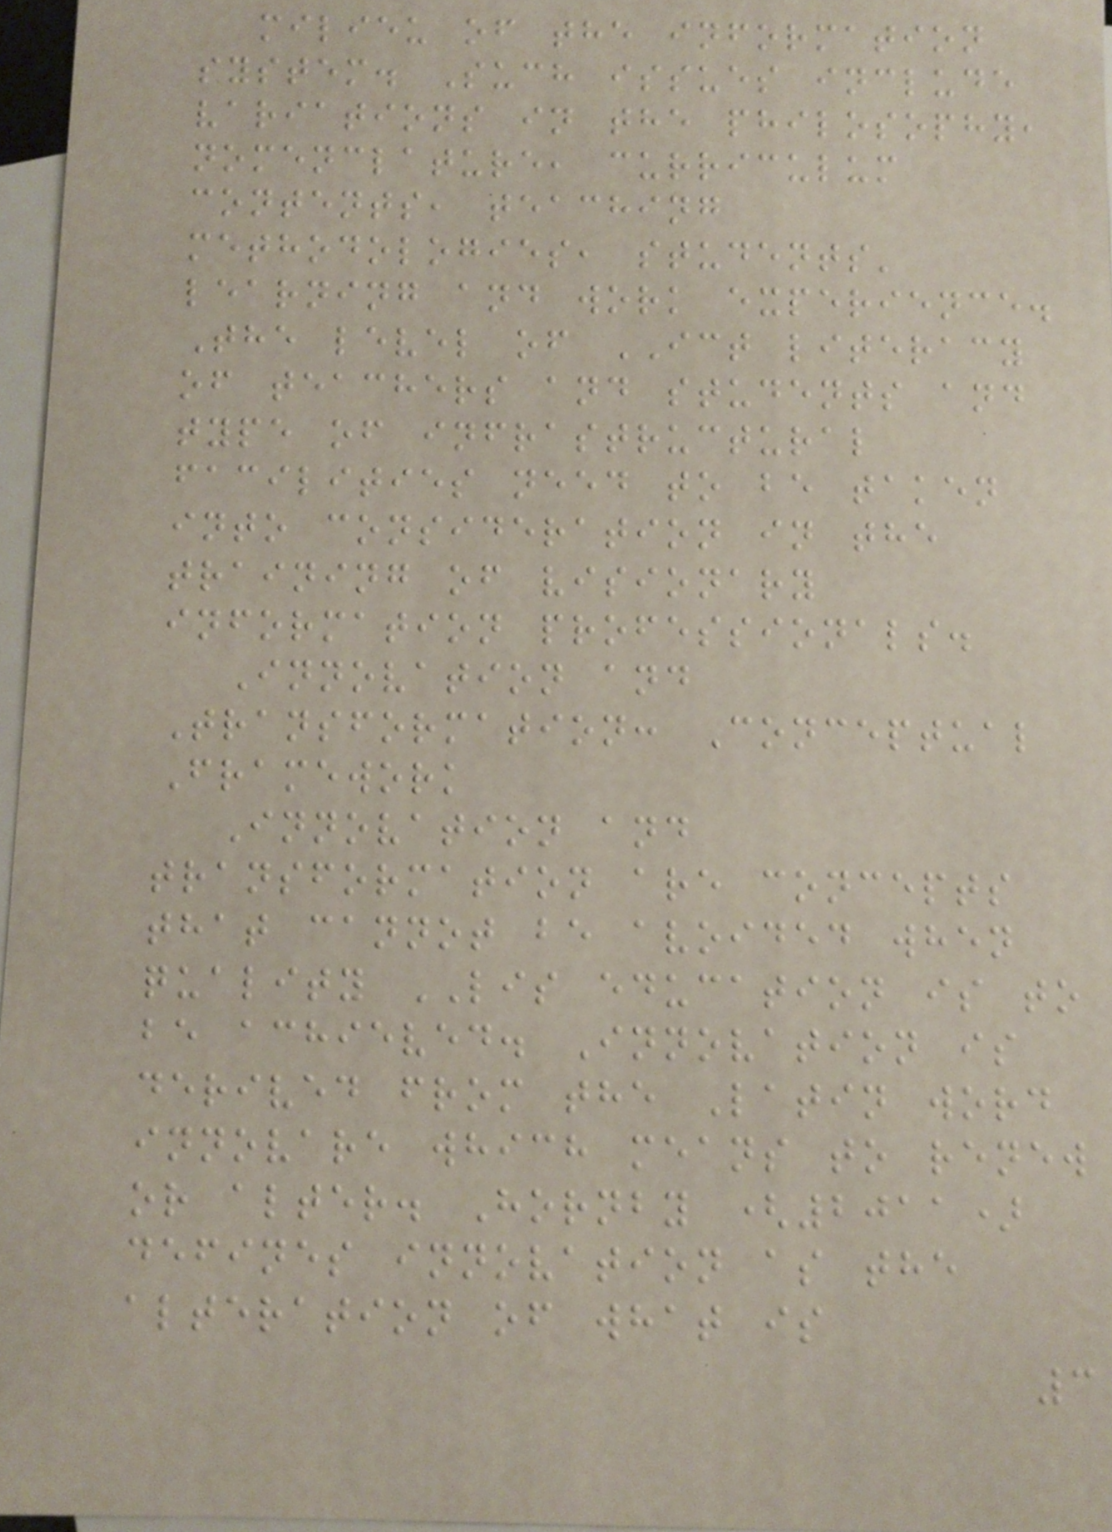milieu of the information
system. Such issues include
variations in the philosophy,
nomenclature, curriculum
contents, teaching
methodologies, students'
learning and work experience.
The level of ICT literacy
of teachers and students and
type of infrastructural
facilities need to be taken
into consideration in the
training of visionary
information professionals.
Innovation and
Transformation: Conceptual
Framework
Innovation and
transformation are concepts
that cannot be avoided when
quality LIS education is to
be achieved. Innovation is
derived from the Latin word
innovare which means to renew
or alter. Hornby (2011)
defines innovation as the
alteration of what is
3
